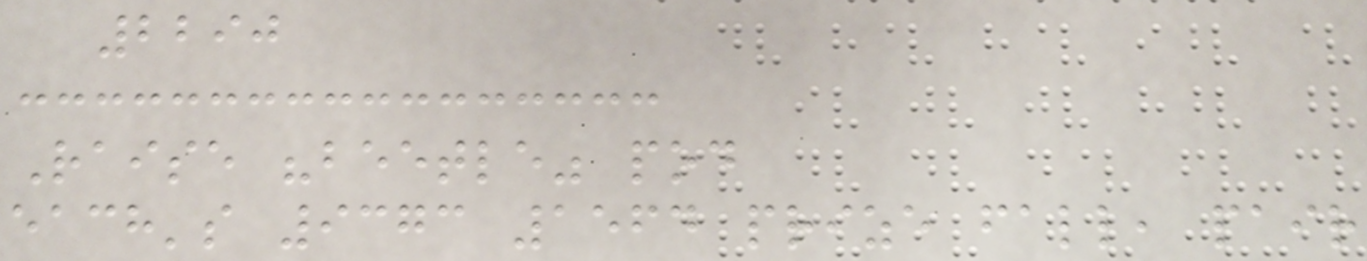2290
Raise "beetle" pod
each's 9373 1564 prize fall, pair
